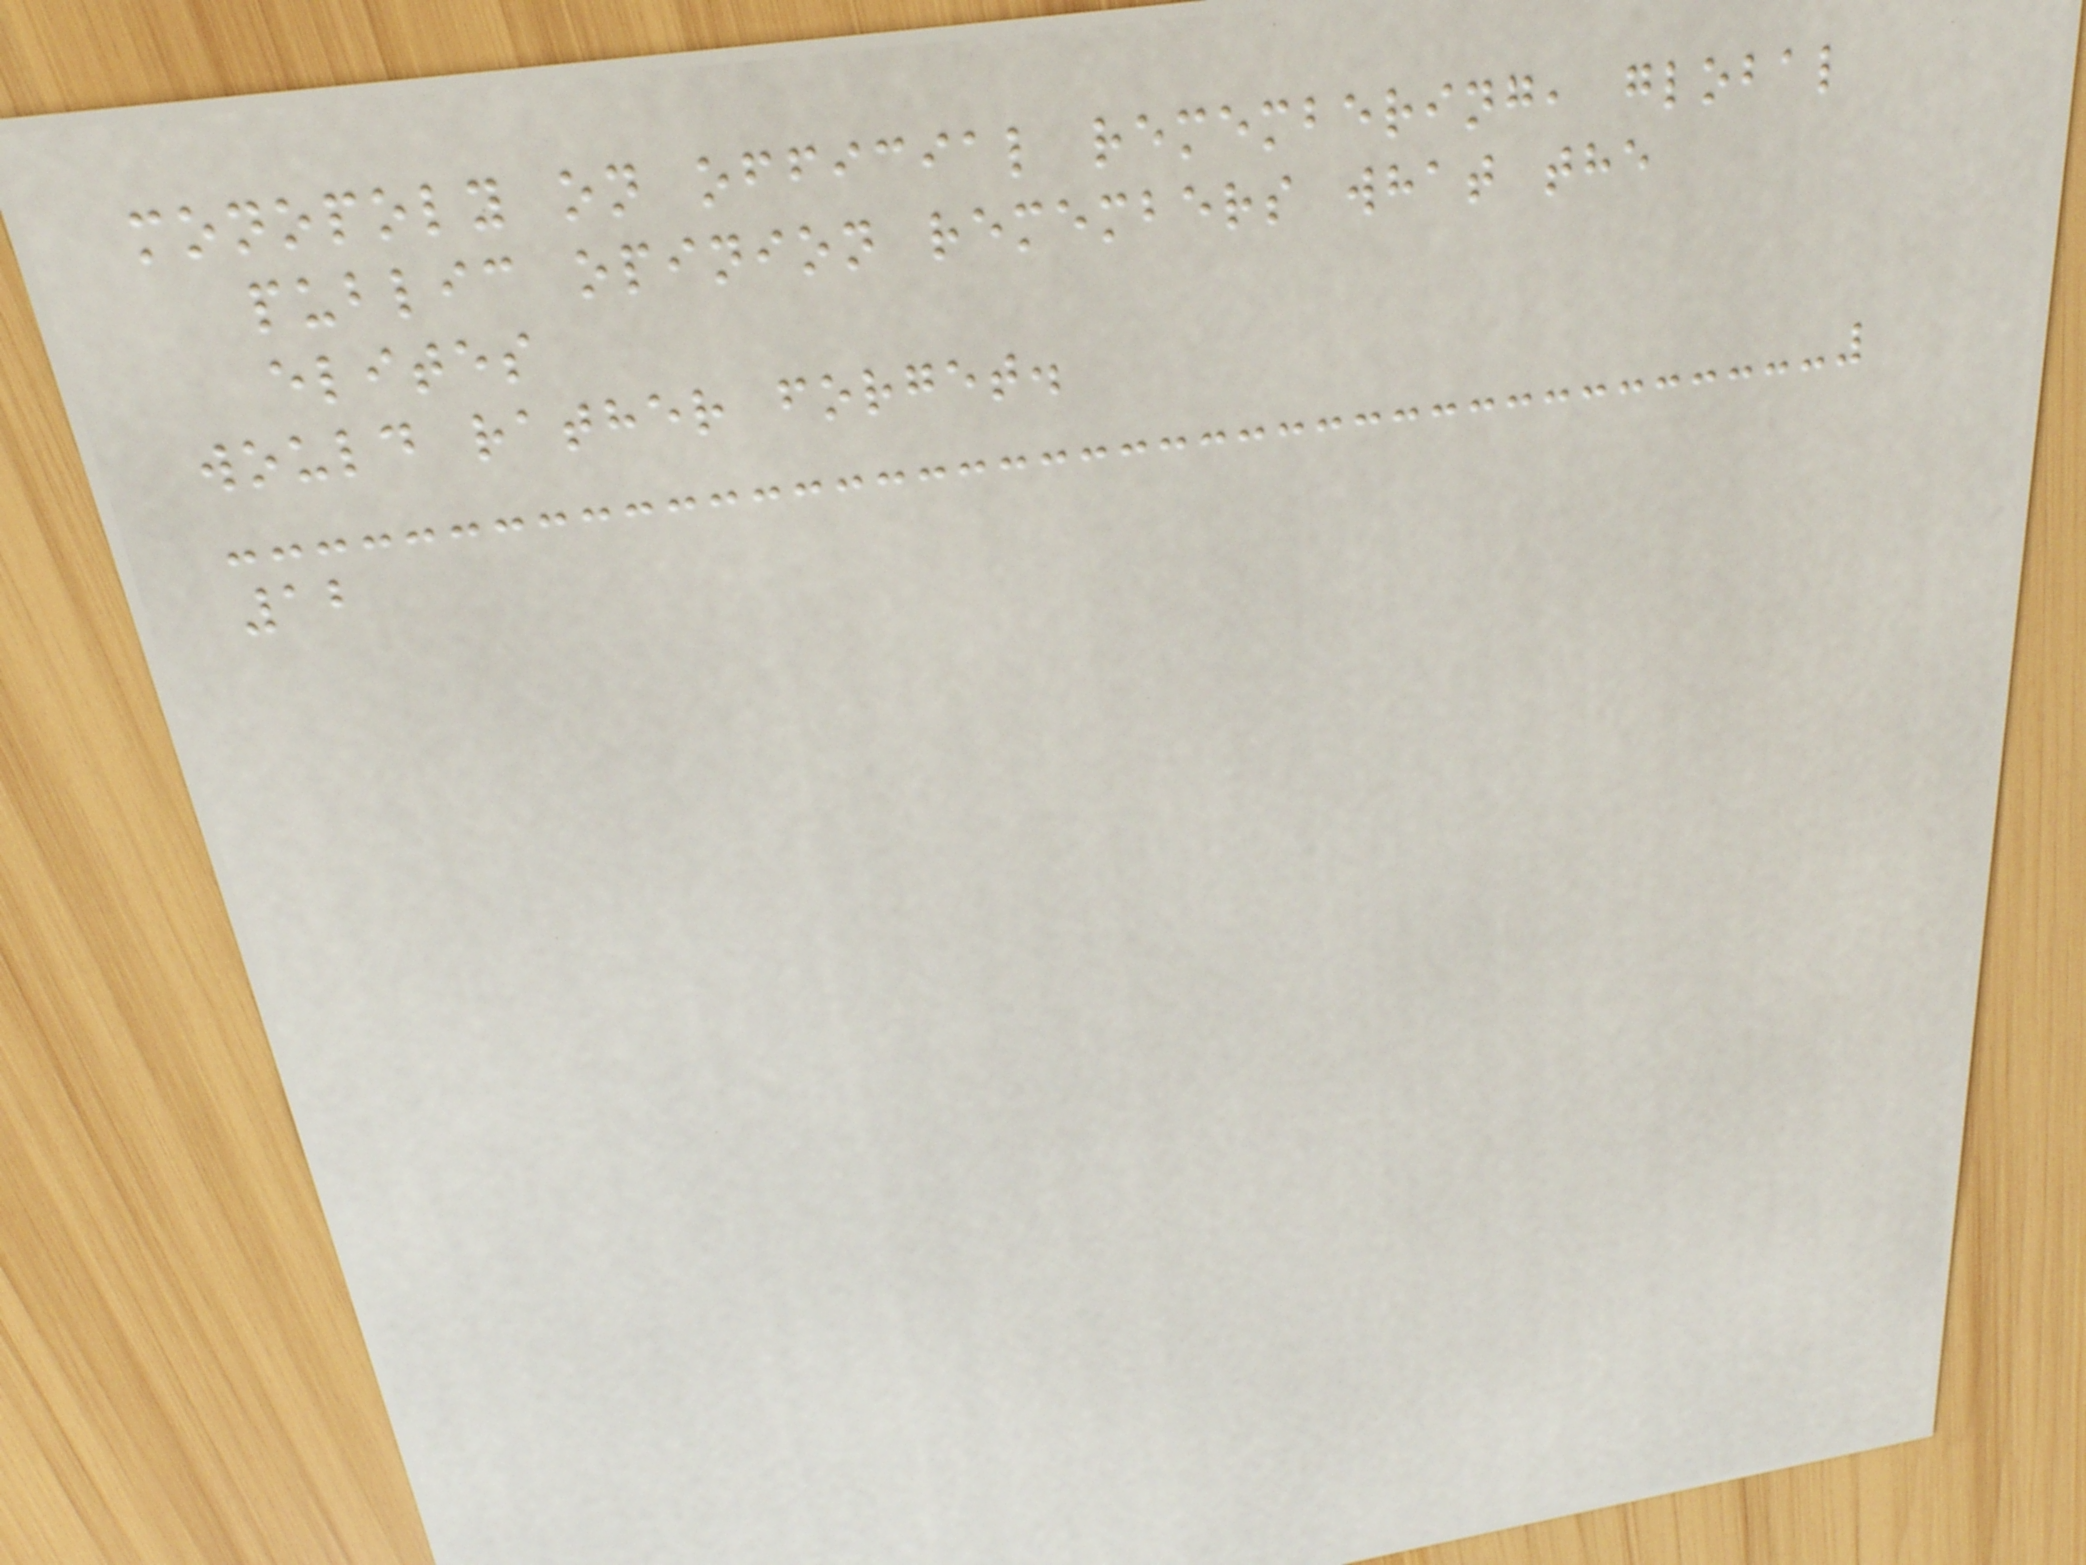monopoly on official remembering, global
public opinion remembers what the
elites
would rather forget.
12
